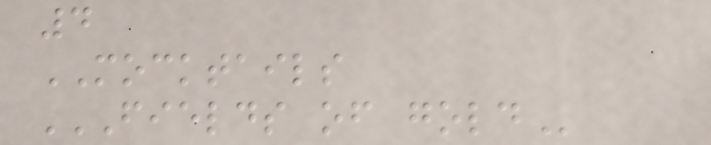4
MOCKTAILS
FIELDS OF GOLD
